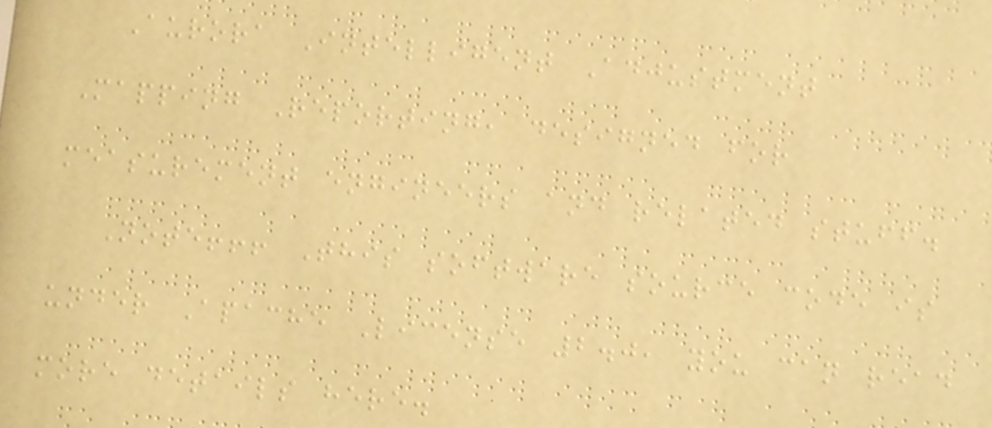Aurora Intelligent Adjustment
Mapping Reporting, designed for
measurement engineers and related stuff.
Note!!! This software source code is
under Apache License 2.0, you can read
more details here.
